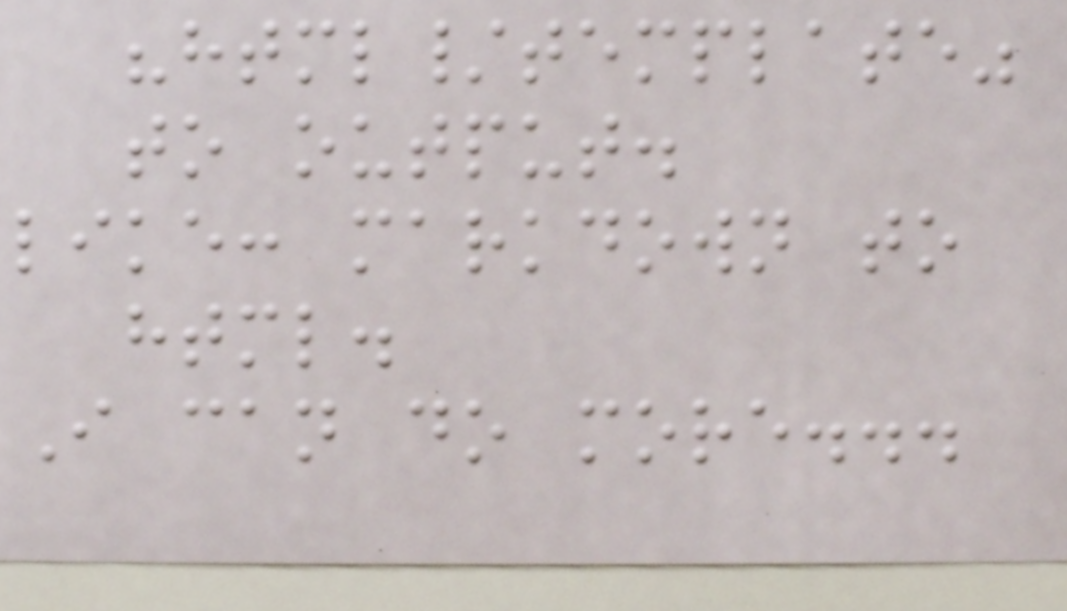"html/template"
to output.
like: markdown to
html.
I can do more...
